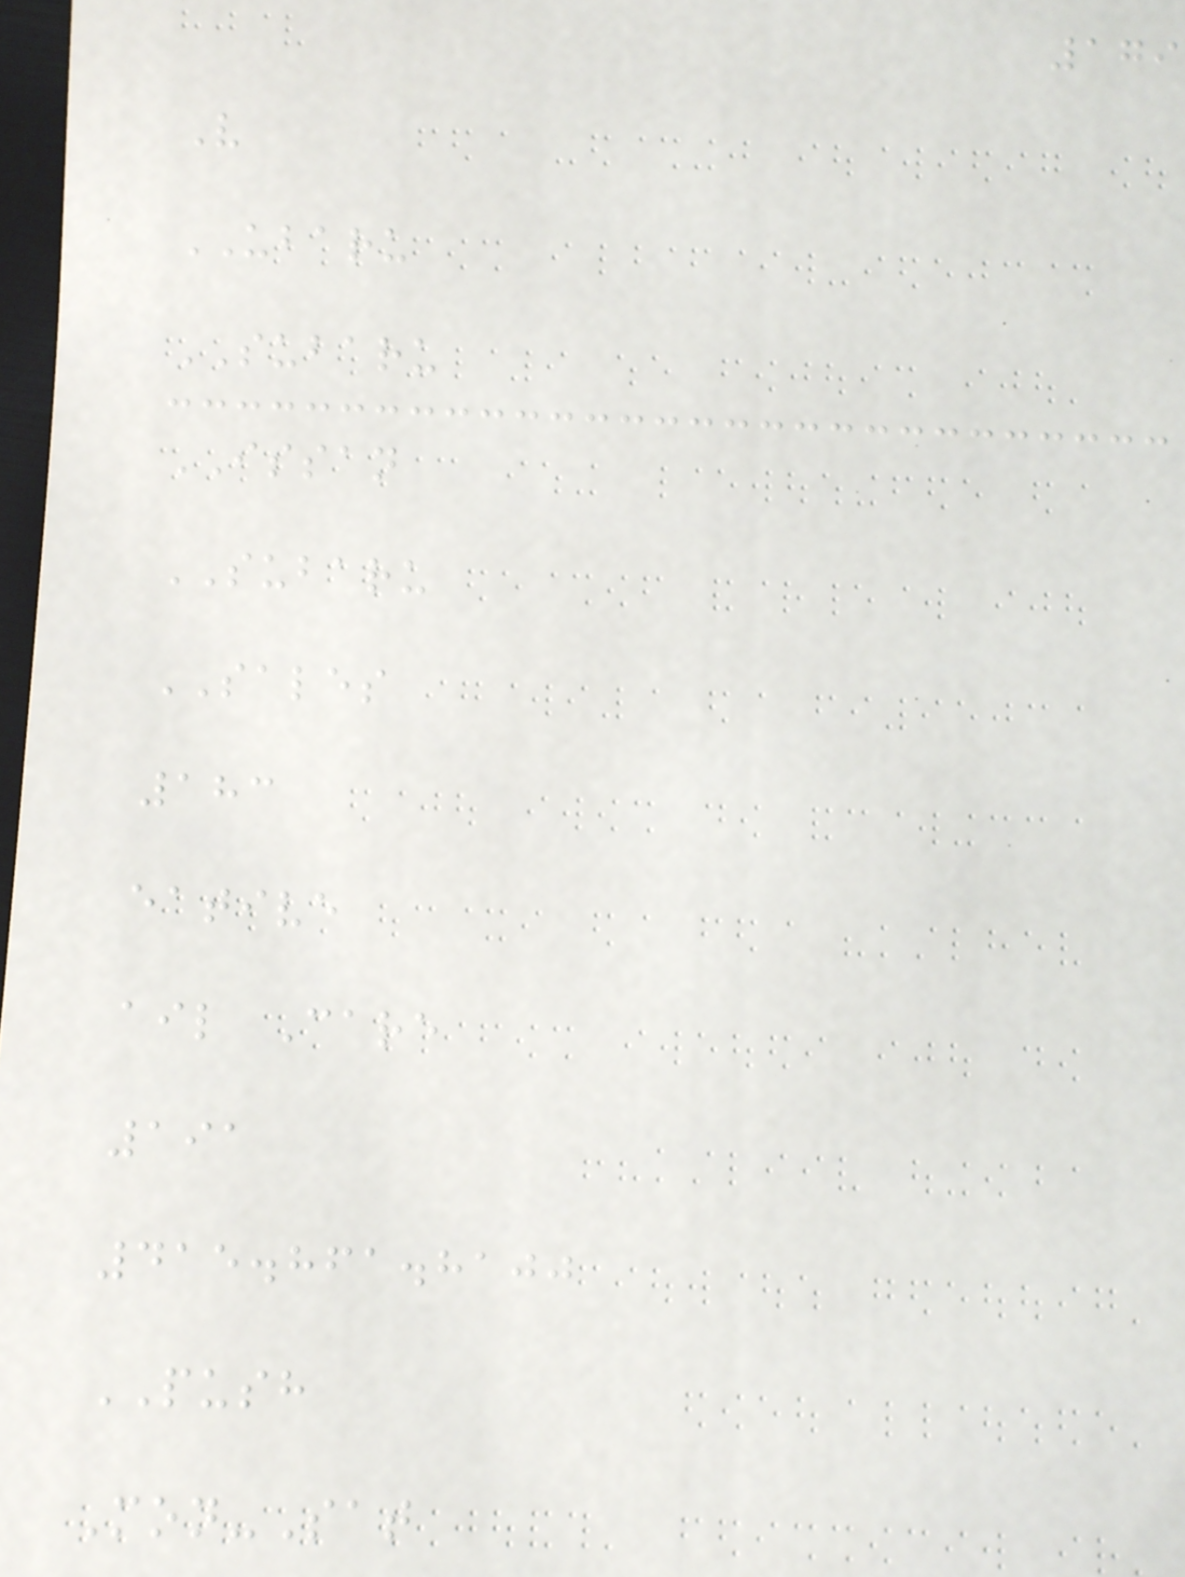179
V
UBARU
SUBARU
ISSAN
SUBARU
SALES
183
eative
ail Care
191
415.861.8100
PUSH
Mon-Sat
